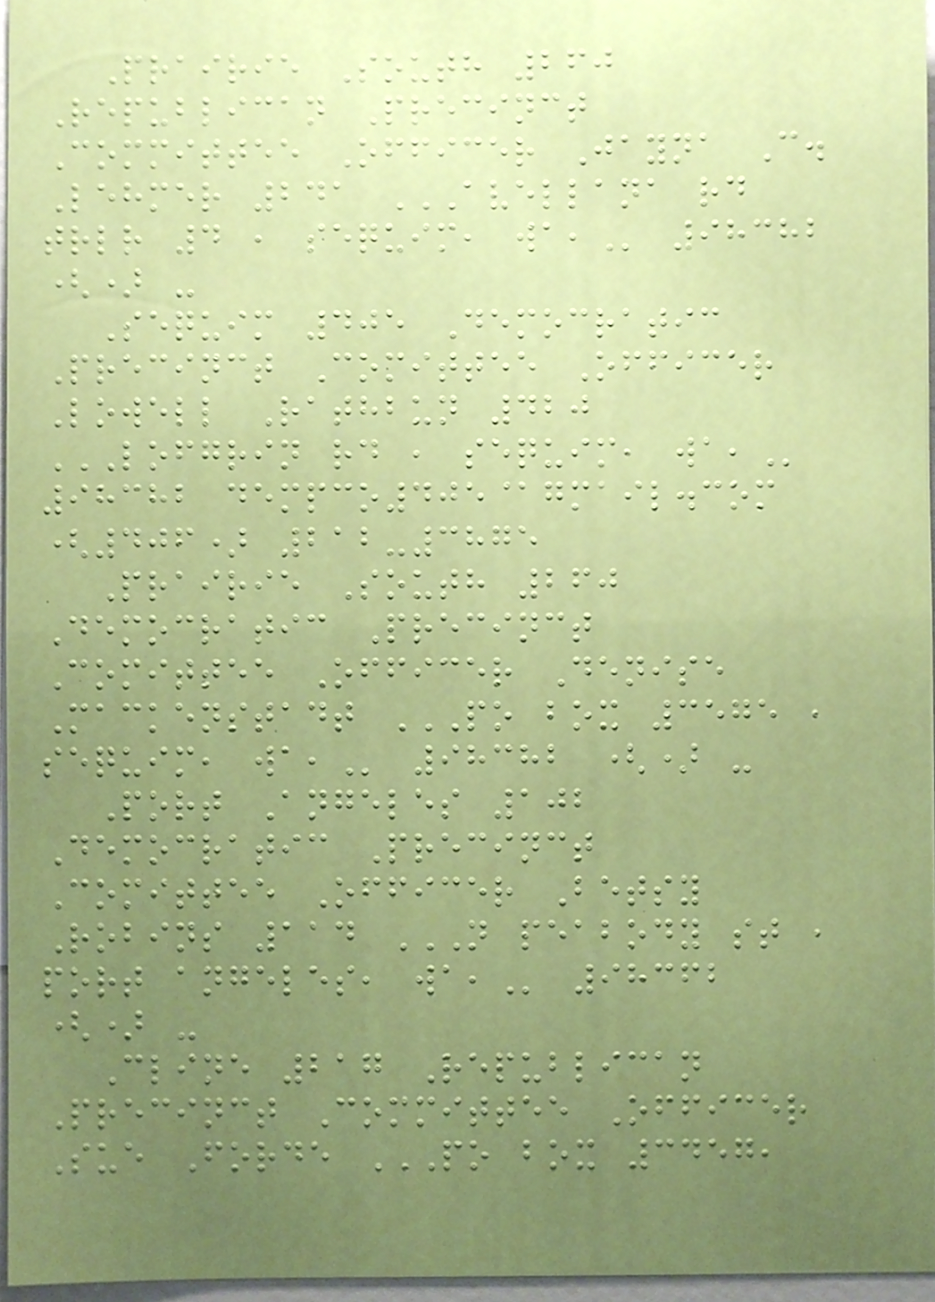Prairie South 260
Republican Precinct
Committee Officer Jayna C.
Lehmer 241 AVELLANA RD
TRLR 4 , SEQUIM, WA, 98382
() -
Sequim 405 Democratic
Precinct Comittee Officer
Lowell Rathbun 420
LOFGRIN RD , SEQUIM, WA,
98382 dempco405@gmail.com
(406) 212-3875
Prairie South 260
Democratic Precinct
Comittee Officer Denise
Mackenstadt PO BOX 3575 ,
SEQUIM, WA, 98382 () -
Port Angeles 102
Democratic Precinct
Comittee Officer Betsy
Robins 114 N PEABODY ST ,
PORT ANGELES, WA, 98362
() -
Cline 217 Republican
Precinct Committee Officer
Sue Forde PO BOX 3457,
